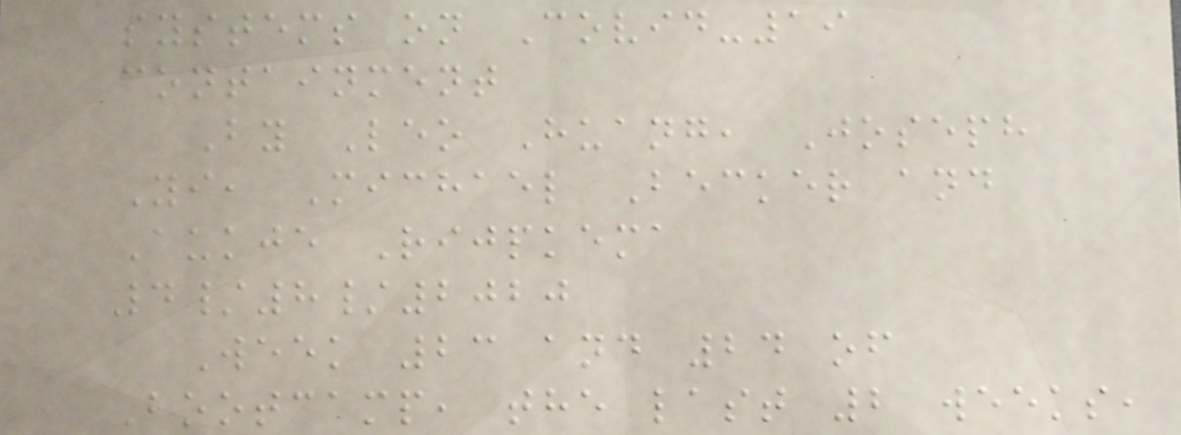systems on Covid-19
containment
By Leo Huang, Joseph
Yi, Michael Becker and
Aukje Rijpkema
4/8/2020
Week 23 and 24 of
Bootcamp, the last 2 weeks,
